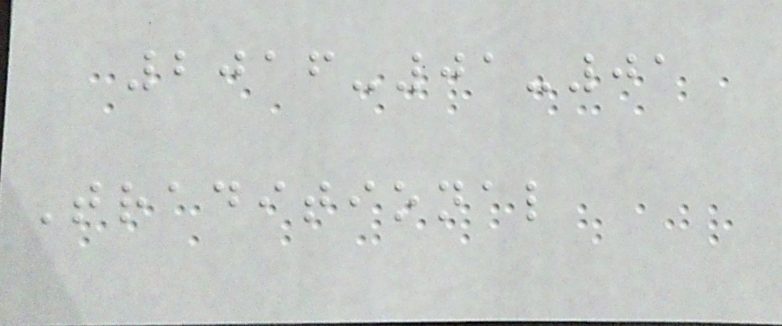2016-01-01
Traditional
